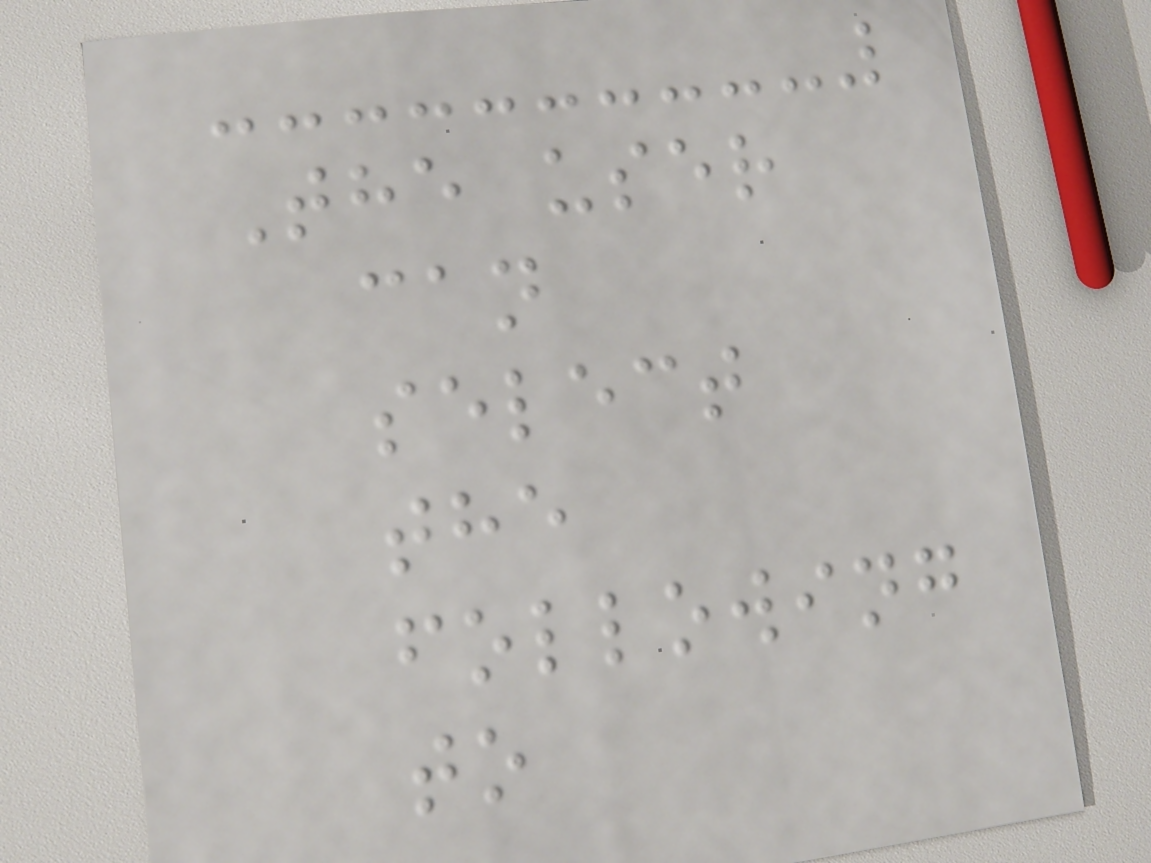The user
can
select
the
following
to
